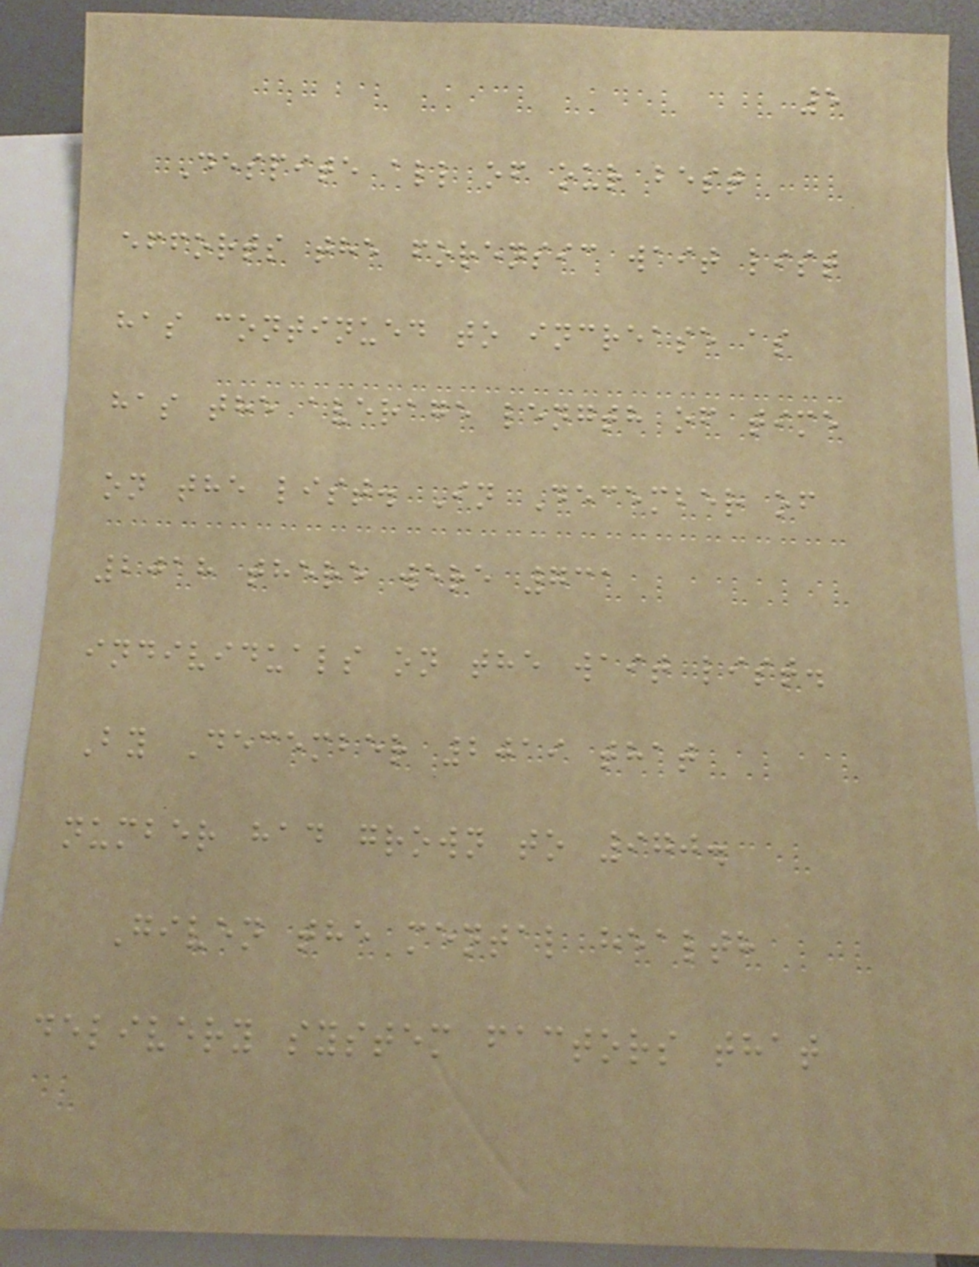5
Despite all of our best
efforts the forensic wait list
has continued to increase as
has the average length of time
on the list. In December of
2018 there were 731
individuals on the wait list.
By December 2019 that
number had grown to 970.
Given the mental health
delivery system factors that
